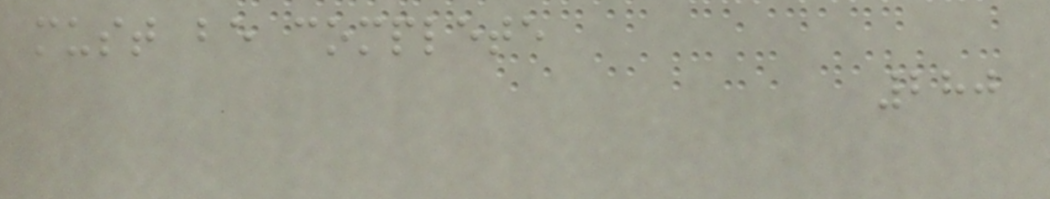must be complete
280
